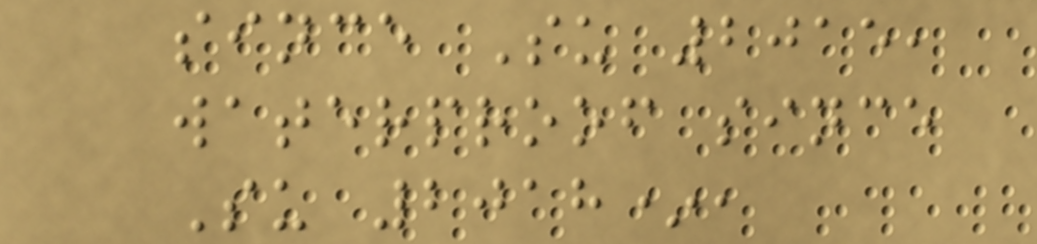since Su 2015,
waterproof since
Su 2018*,
